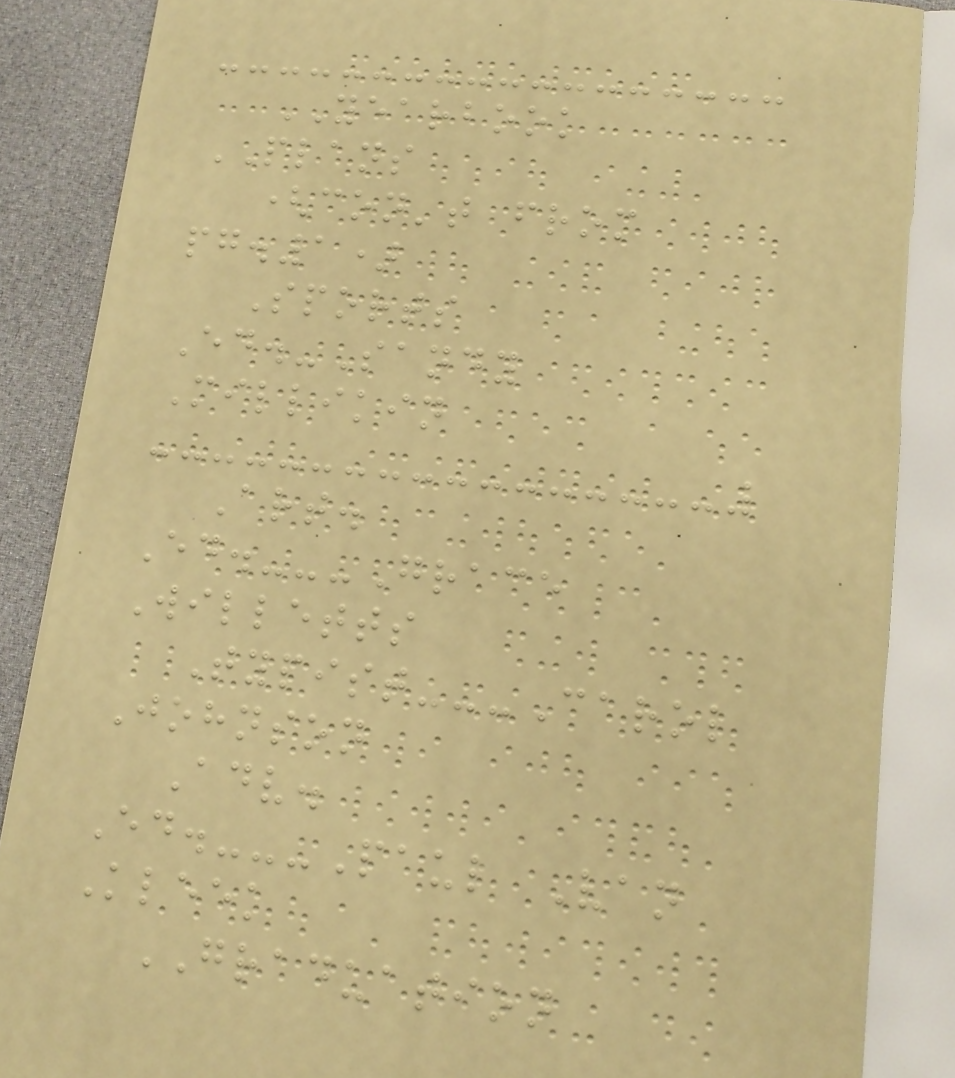YEARBOOK
PLANS
(con't from
pg.1)
Sports
Ed.-Sandy
Millikin
Art.
Ed.---Grace
Willetts
Typist---Carol
Johnson
Adv.
Ed.---Paul Van
Kleek
GRADUATION
